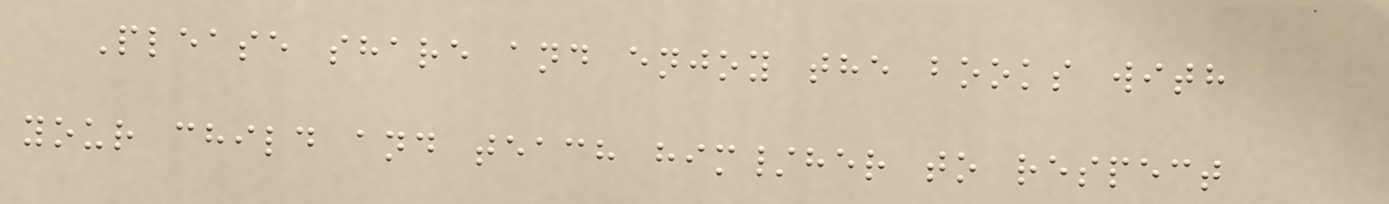Please share and enjoy the books with
your child and teach him/her to respect
